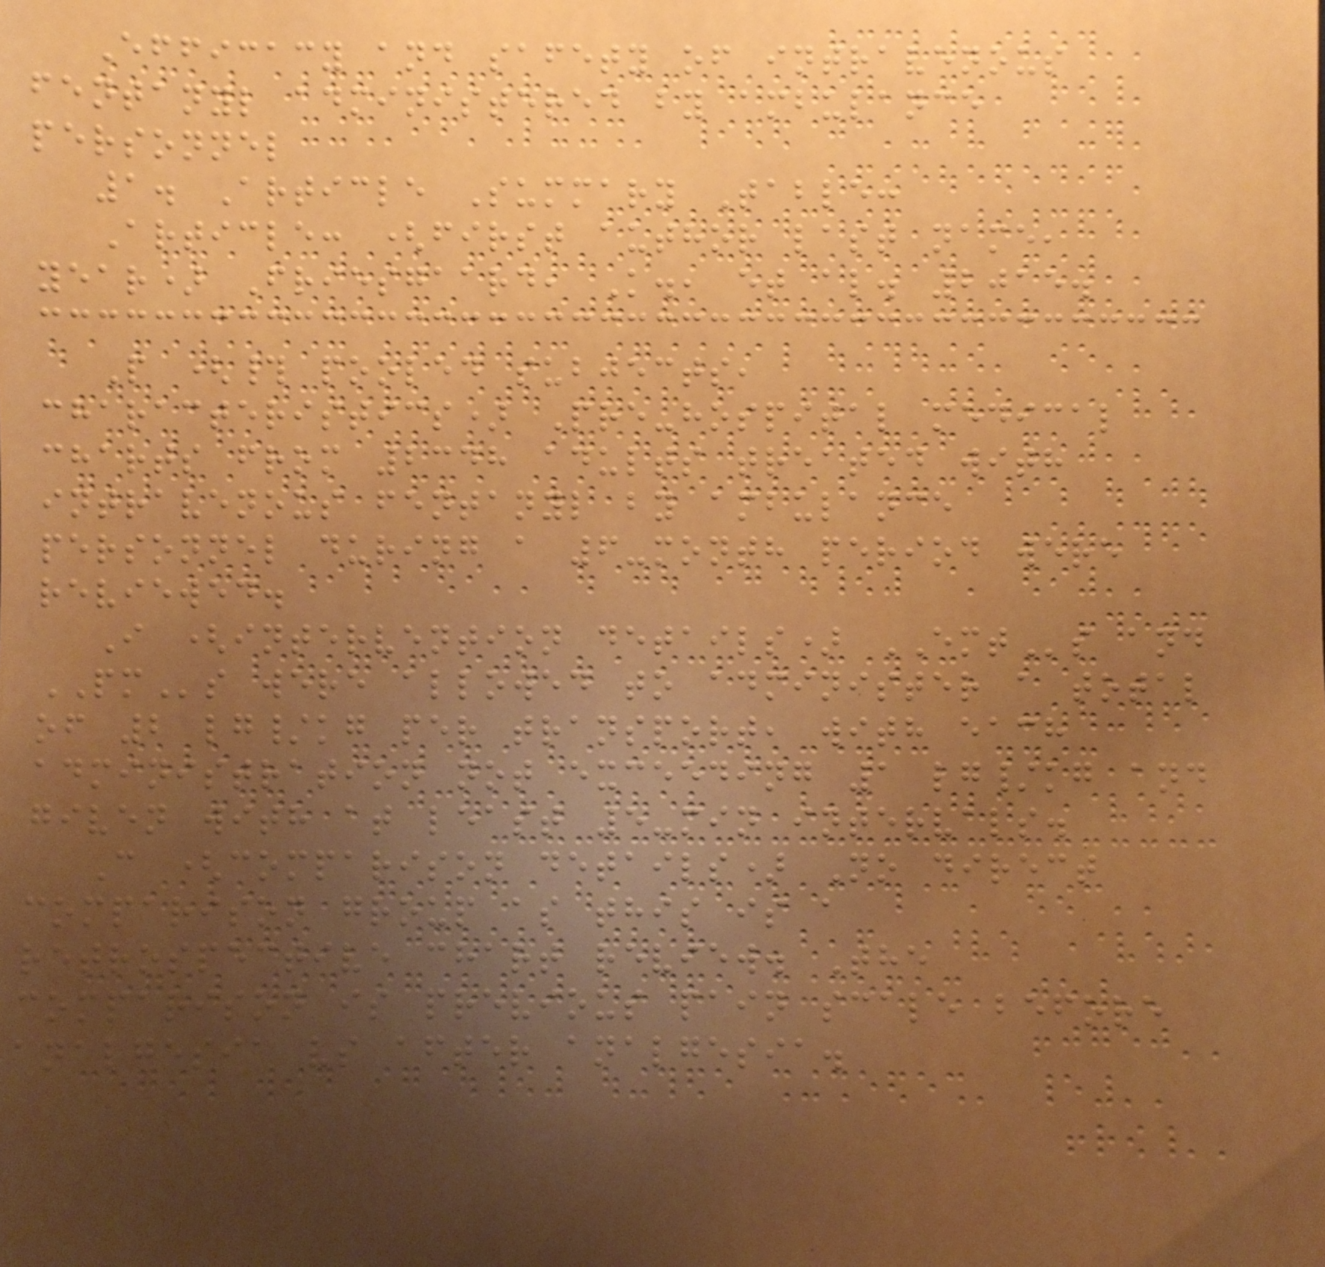Efficacy and safety of intravenous
fentanyl administered by ambulance
personnel
1. Article Summary Table:
Article: (first author last name,
year) Friesgaard, K., et al. 2015.
P (# pooled subjects,
characteristics) Pre-hospital medical
charts from 2348 adults treated with
intravenous fentanyl by ambulance
personnel during a 6-month period were
reviewed.
I (intervention details) EMTs and
PMs were allowed to administer a total
of 2 lg/kg per transport, with each
administration not exceeding 1 lg/kg and
given with at least 5-min intervals.
C (comparison details) No direct
comparison group as this is a
retrospective chart review. The
comparison is previous pain scale before
analgesia vs after analgesia.
